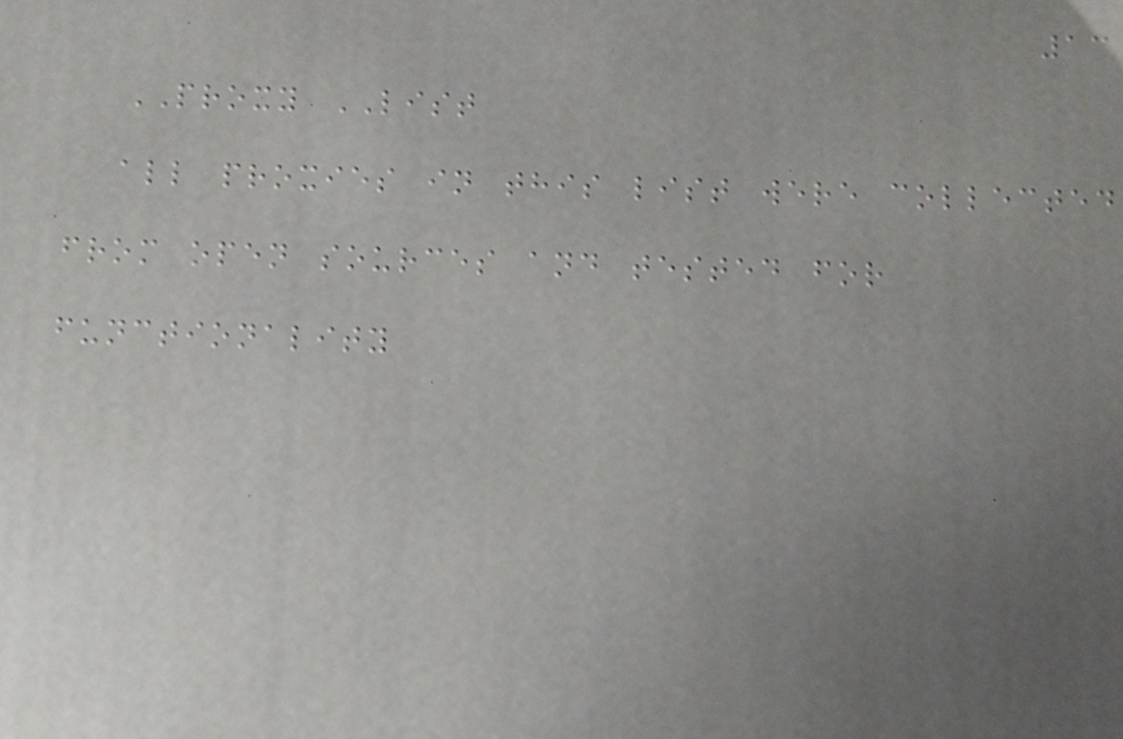13
PROXY LIST
all proxies in this list were collected
from open sources and tested for
functionality
